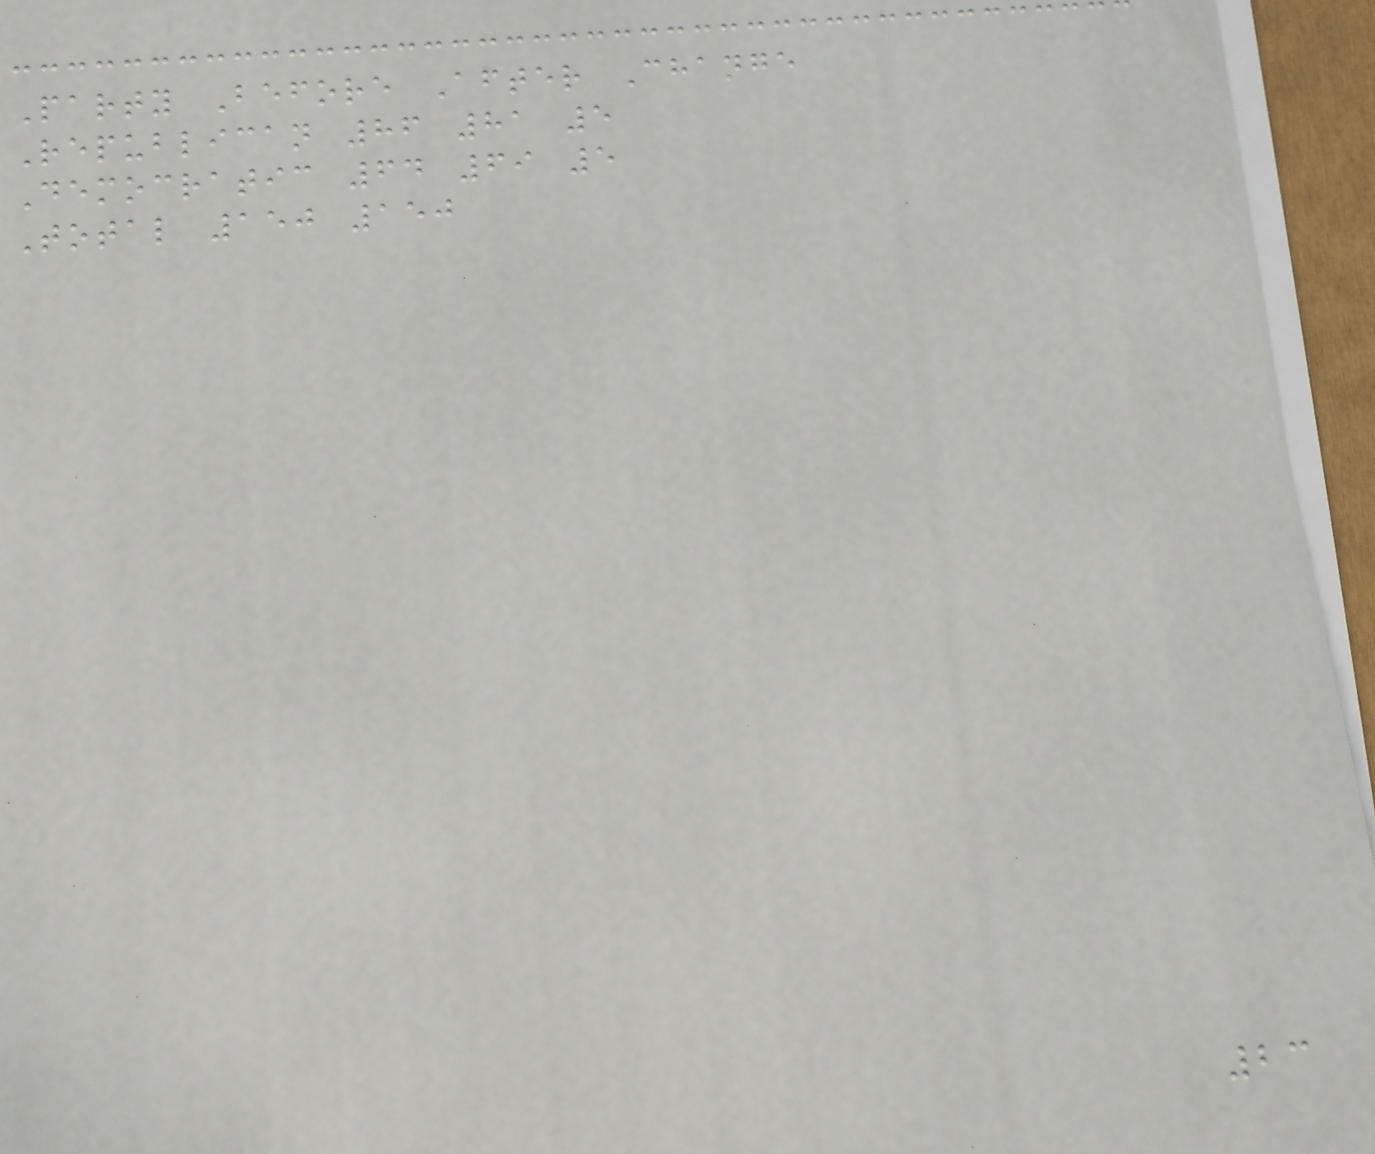Party Before After Change
Republican 86 81 5
Democratic 64 69 5
Total 150 150
23
